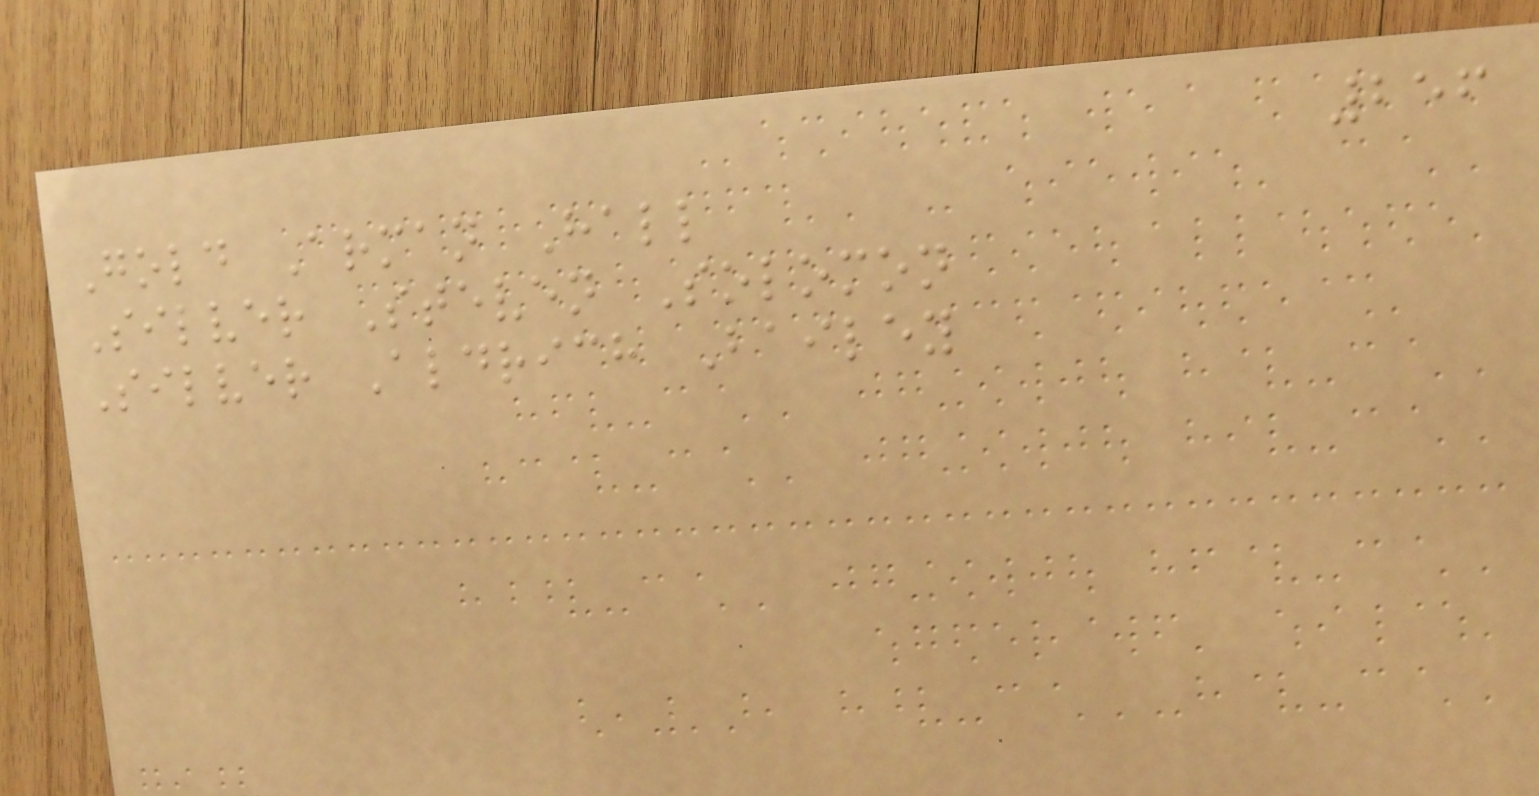256
Gold Arman Hall
Silver Steven Solomon
Silver Aldrich Bailey
